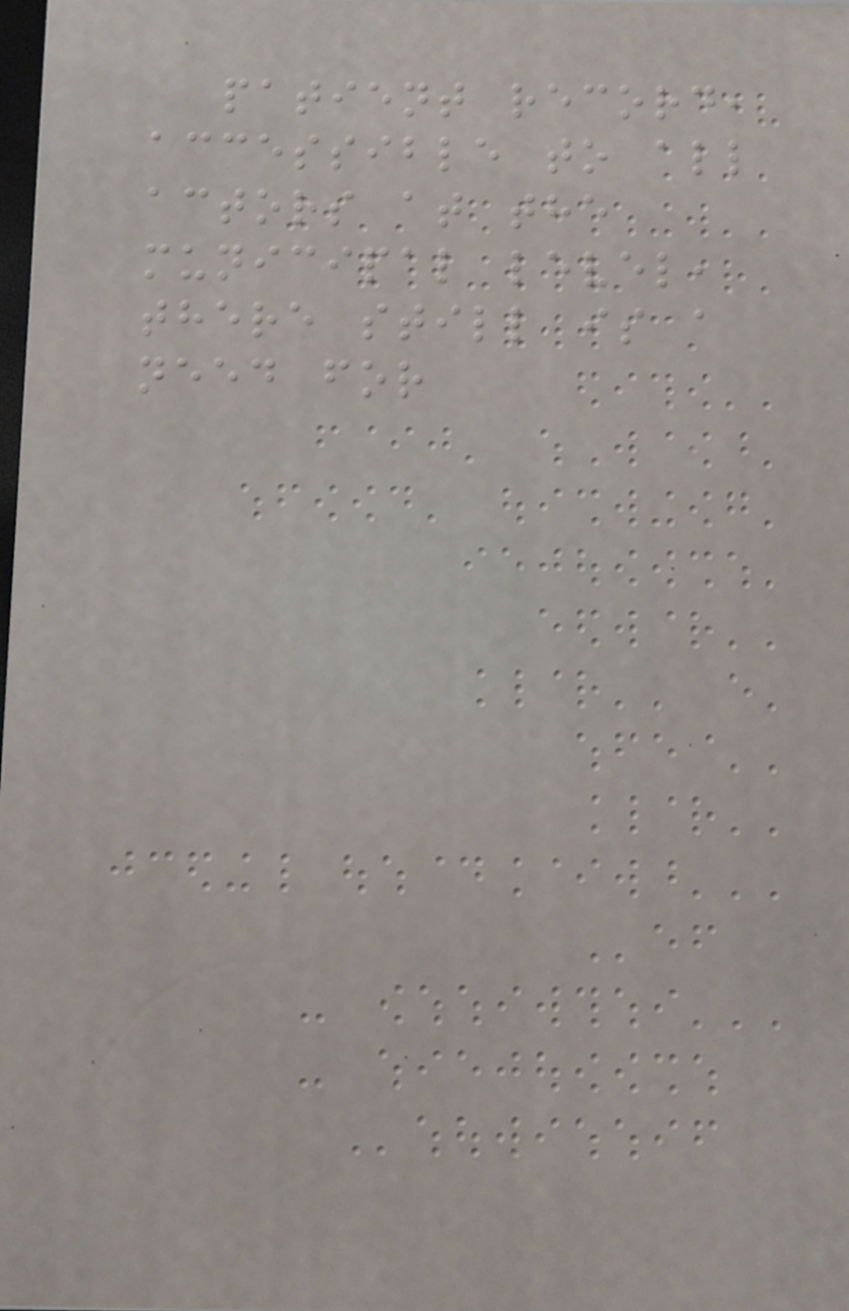patient record,
accessible to all
actors at the
municipal level,
there still is a
need for
